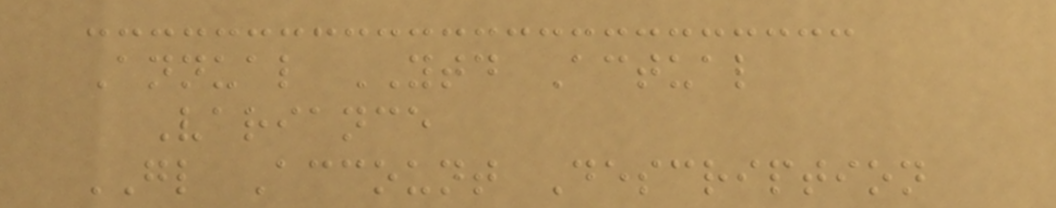Annual YTD Actual
Variance
GL Account Description
